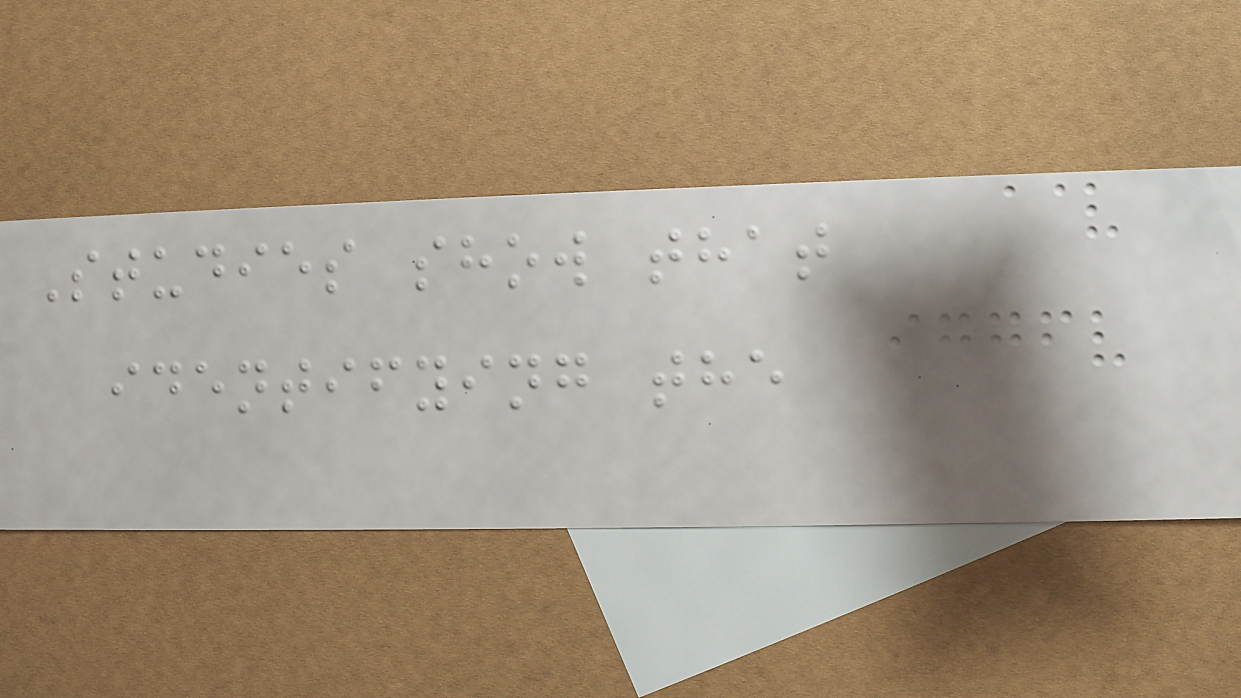Studies show that
identifying the
